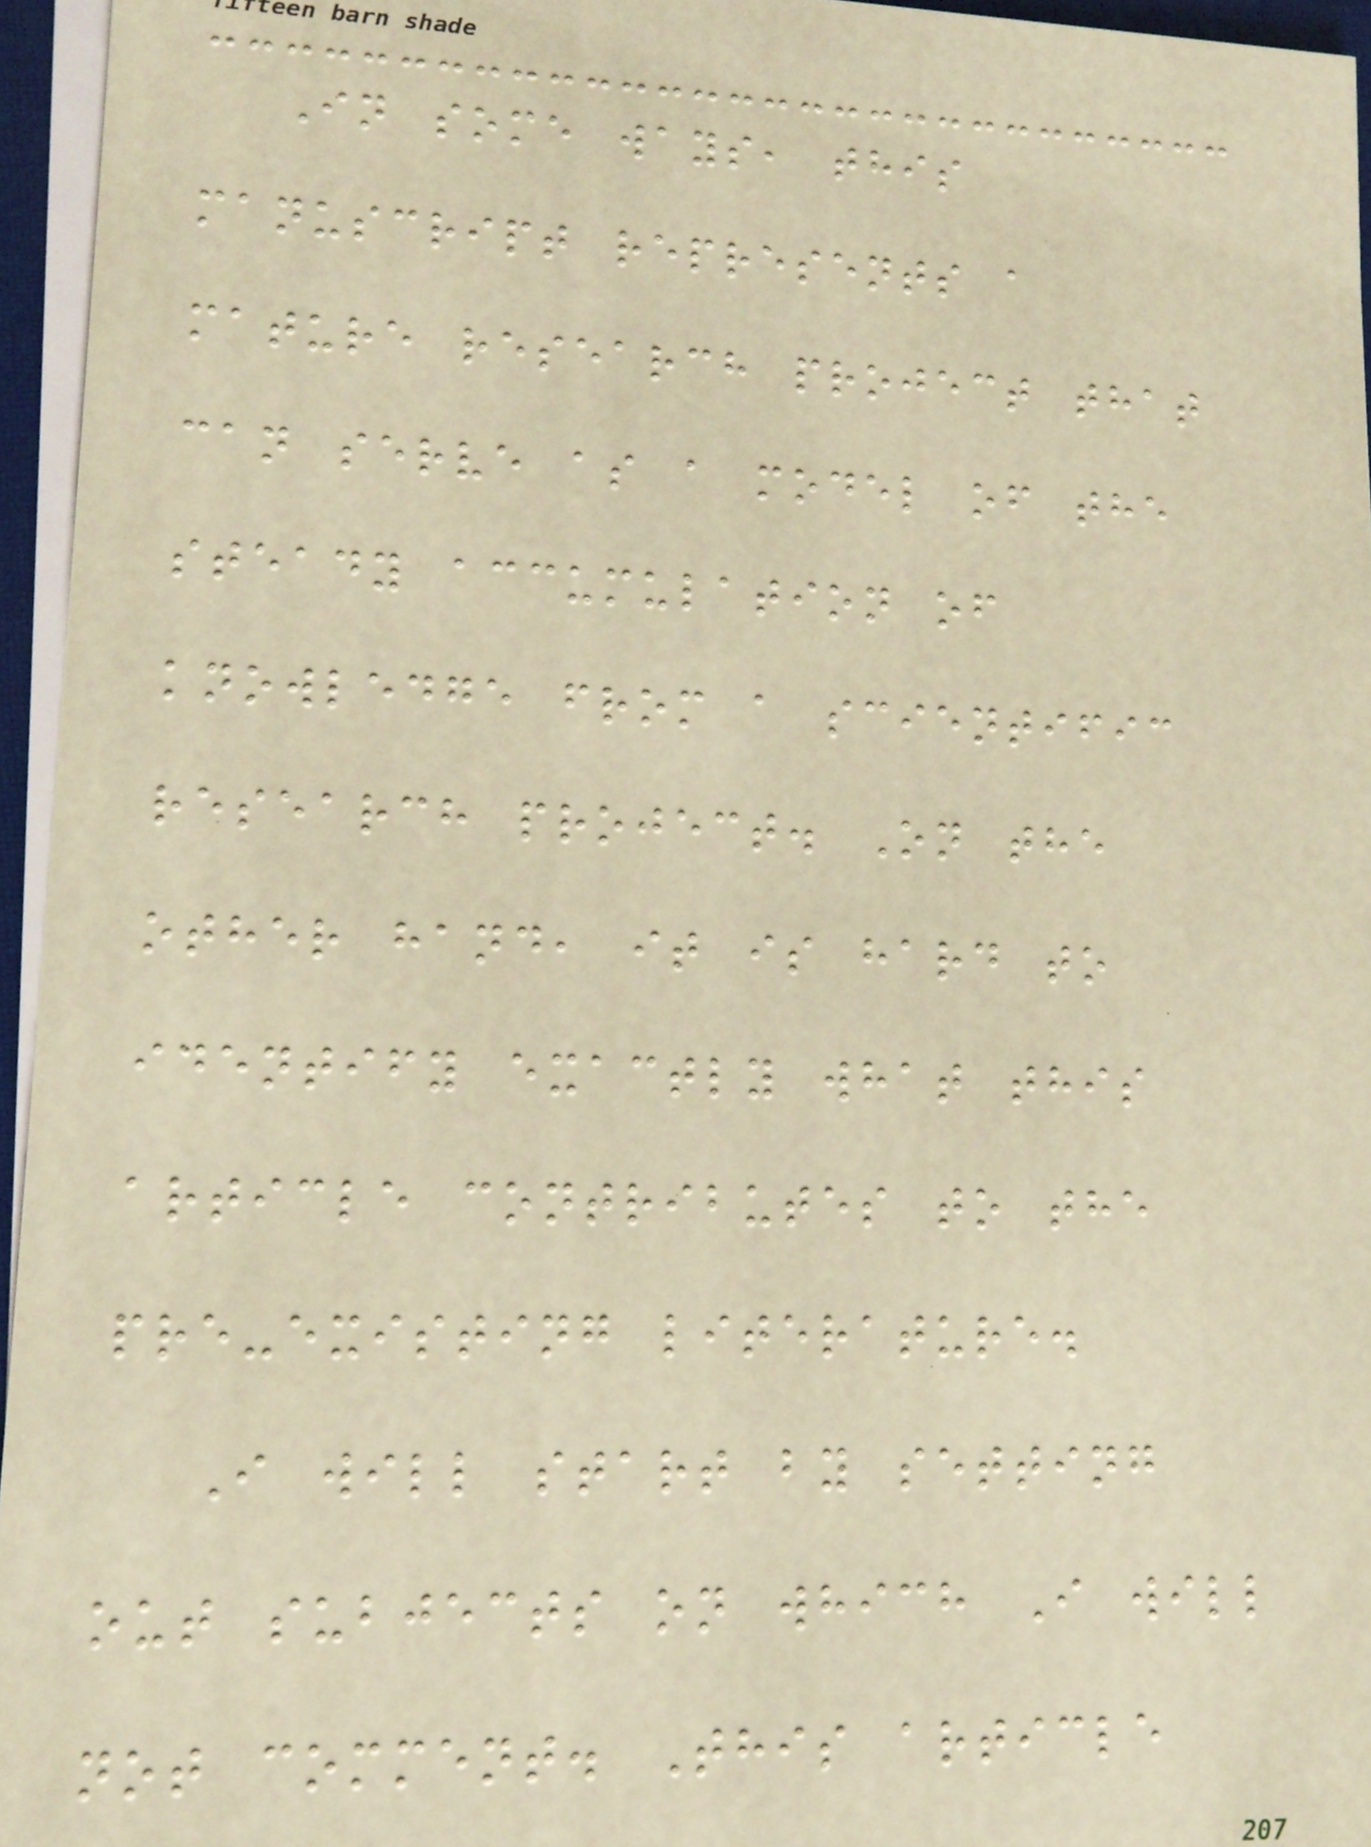In some ways, this
manuscript represents a
mature research project that
can serve as a model of the
steady accumulation of
knowledge from a scientific
research project. On the
other hand, it is hard to
identify exactly what this
article contributes to the
pre-existing literature.
I will start by setting
out subjects on which I will
not comment. This article
